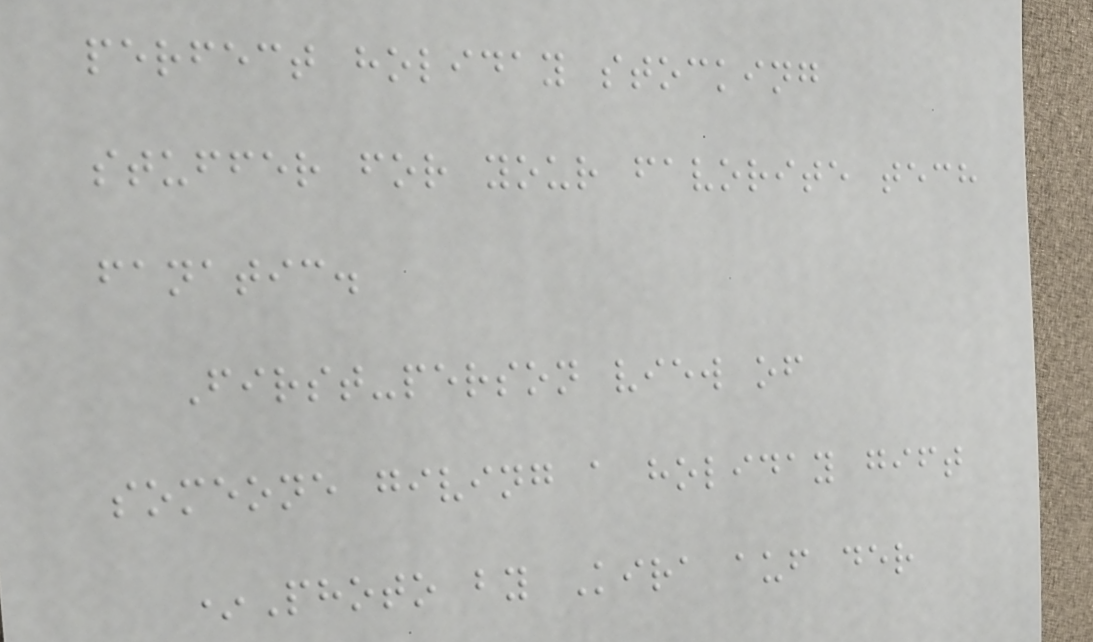perfect holiday stocking
stuffer for your favorite tech
fanatic.
First-person view of
someone giving a holiday gift
*Photo by Kira auf der
